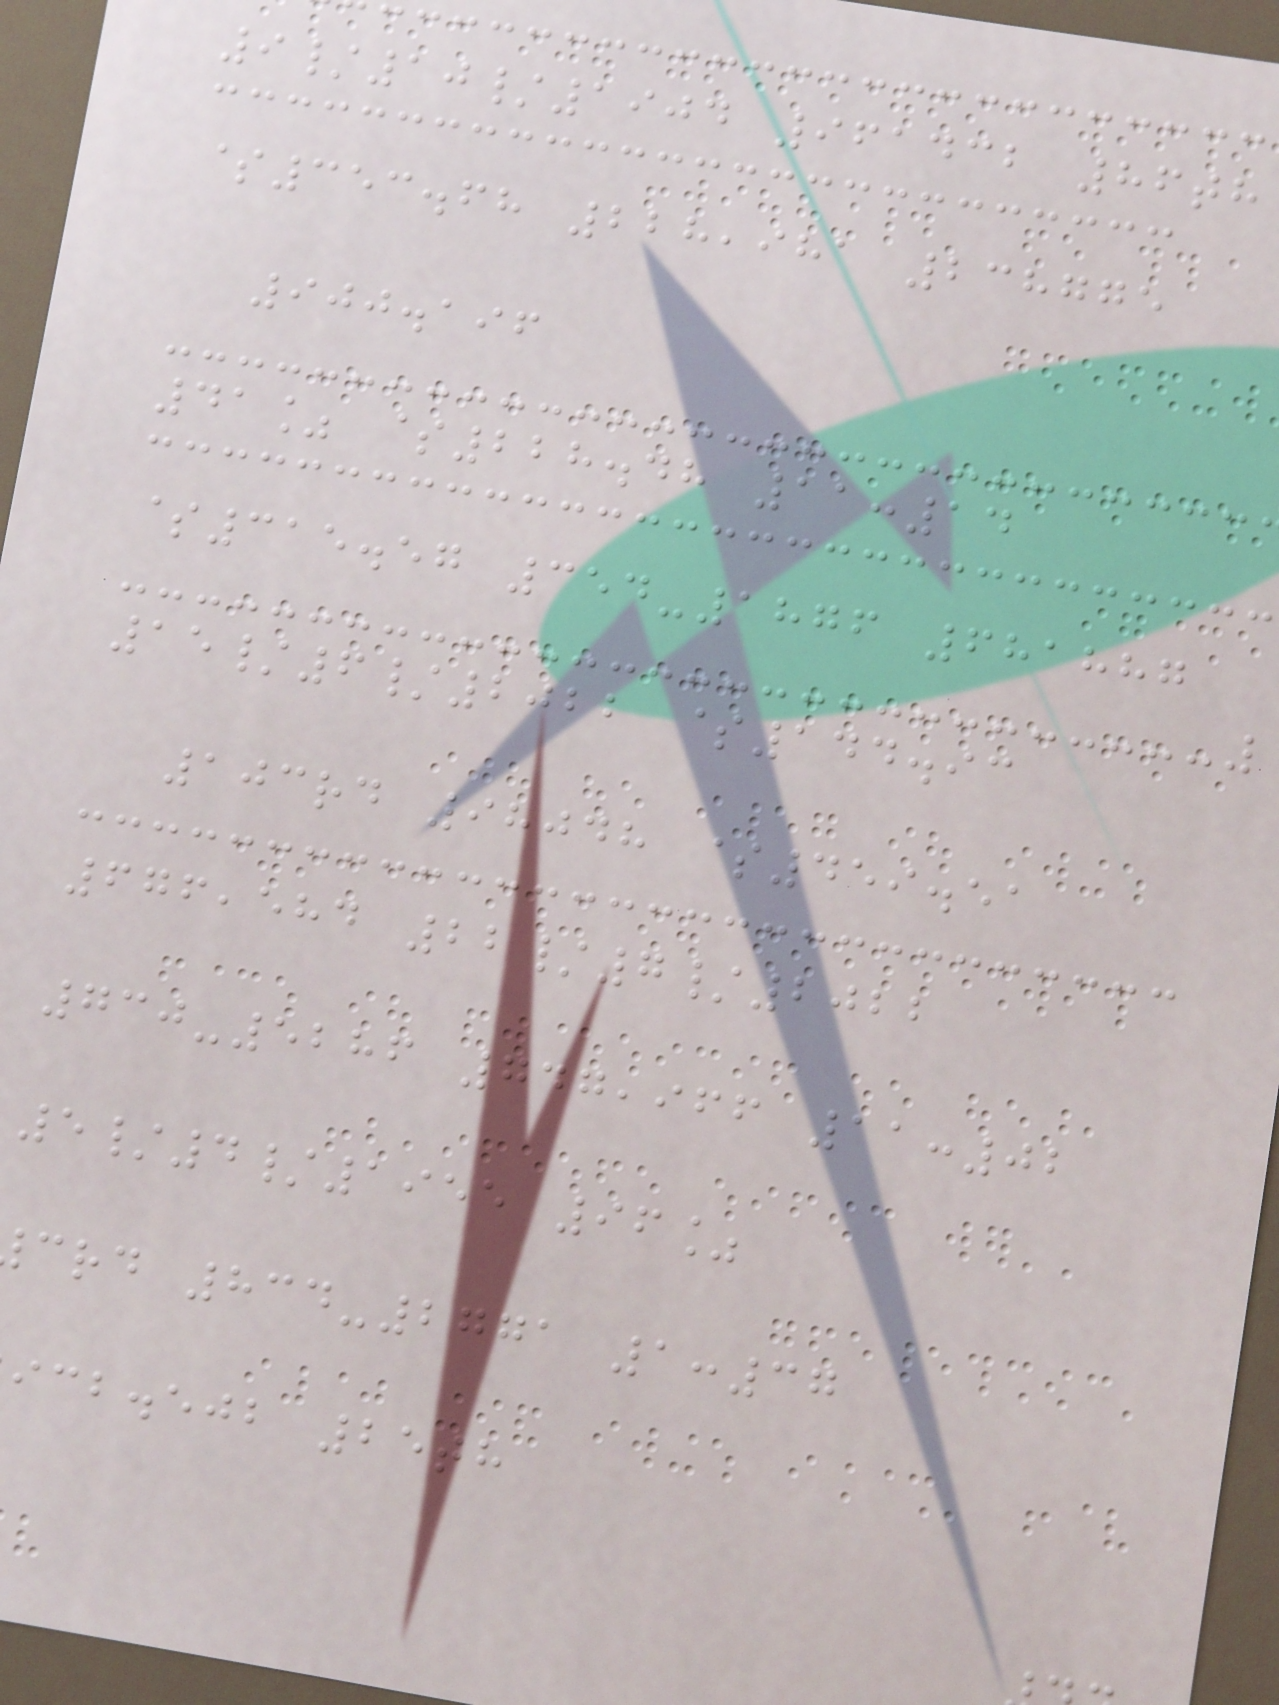9/10/1904 961432 86th
$353.68 228,981 238775
900.196
41% $228.48 11:14
$315.57 354-1876 681887
15/6/2022 $144.93
103rd 98048 $459.51
676,584 22/7/2022
730-5286 747,966 11:02
5/4/1955 96%
crd 834-2771 1:37
icb.ejb 25th
